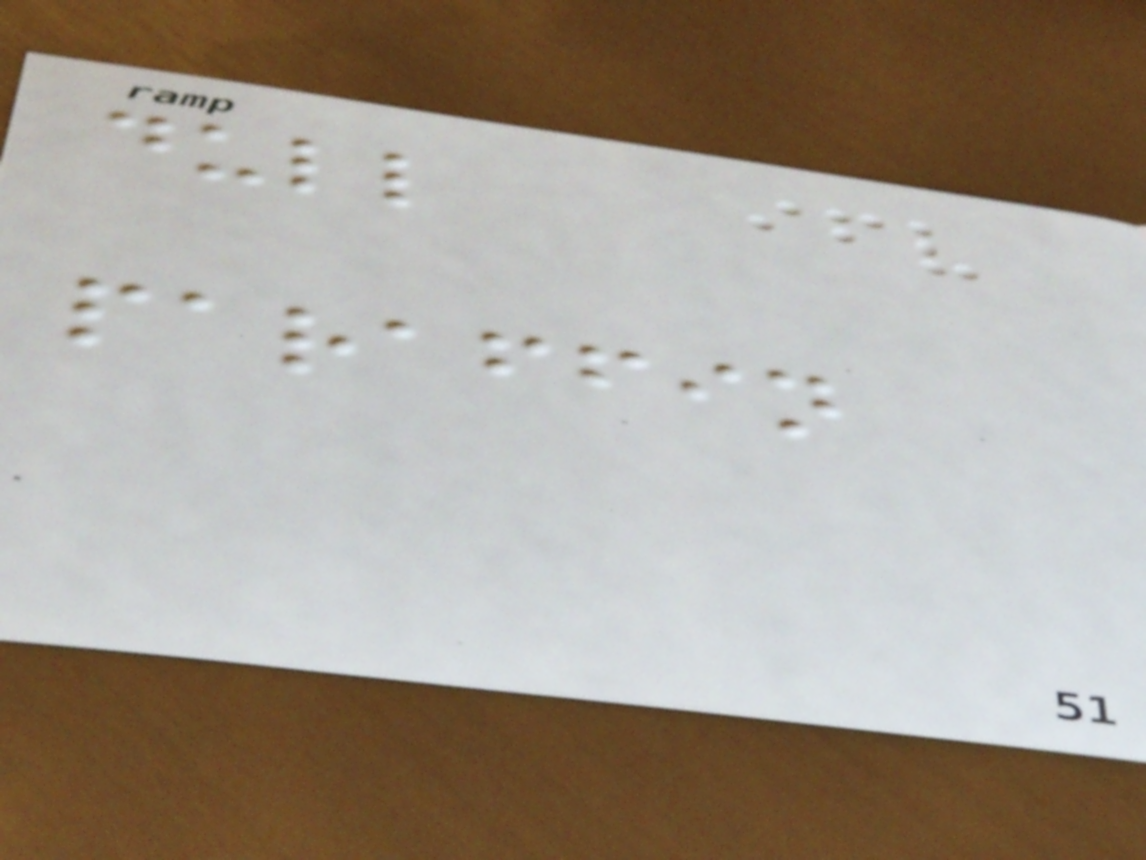dull
paraffin
